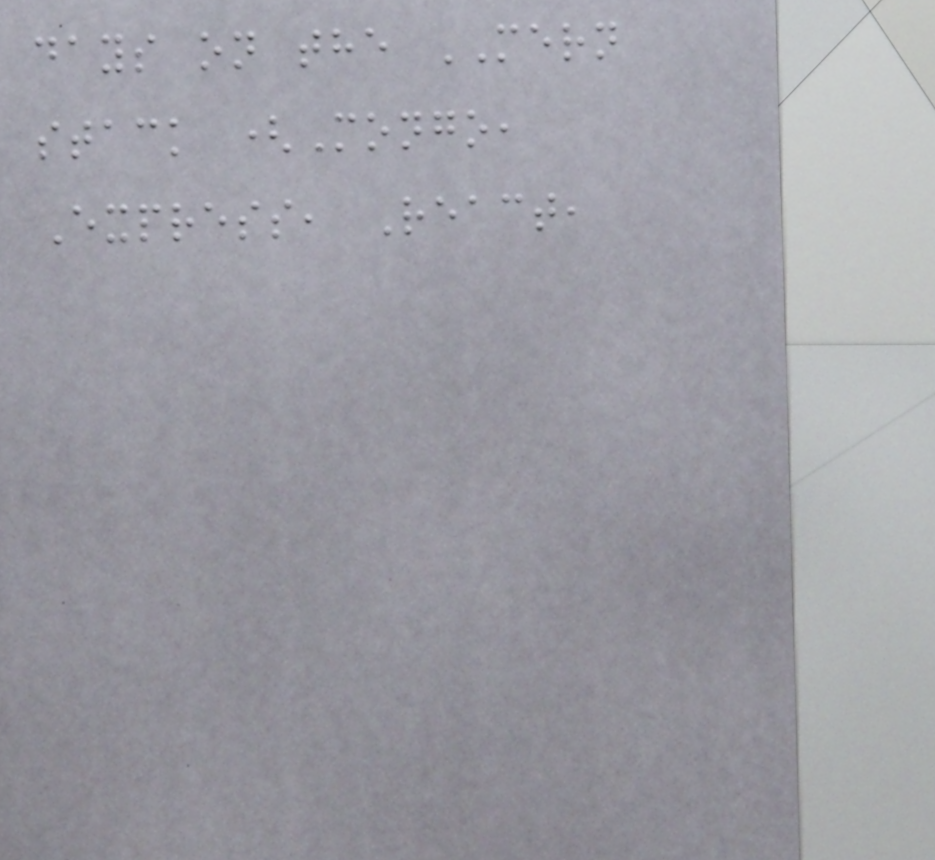days on the MERN
stack (Mongo,
Express, React,
